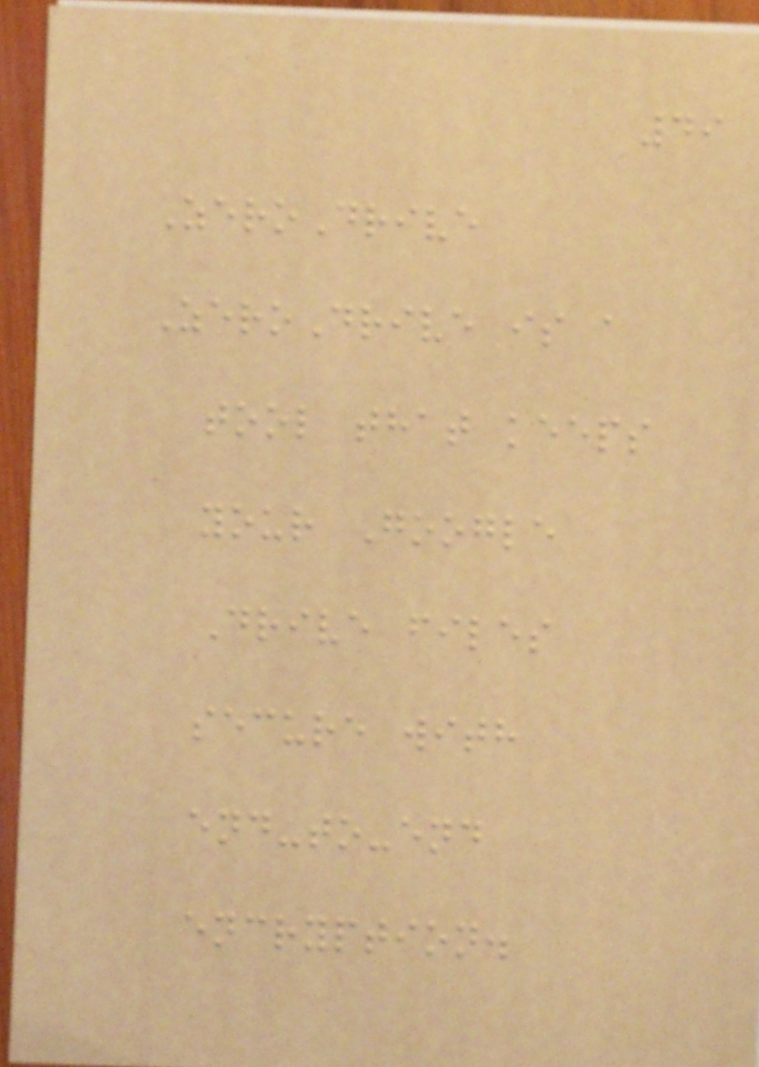49
ZeroDrive
ZeroDrive is a
tool that keeps
your Google
Drive files
secure with
end-to-end
encryption.
